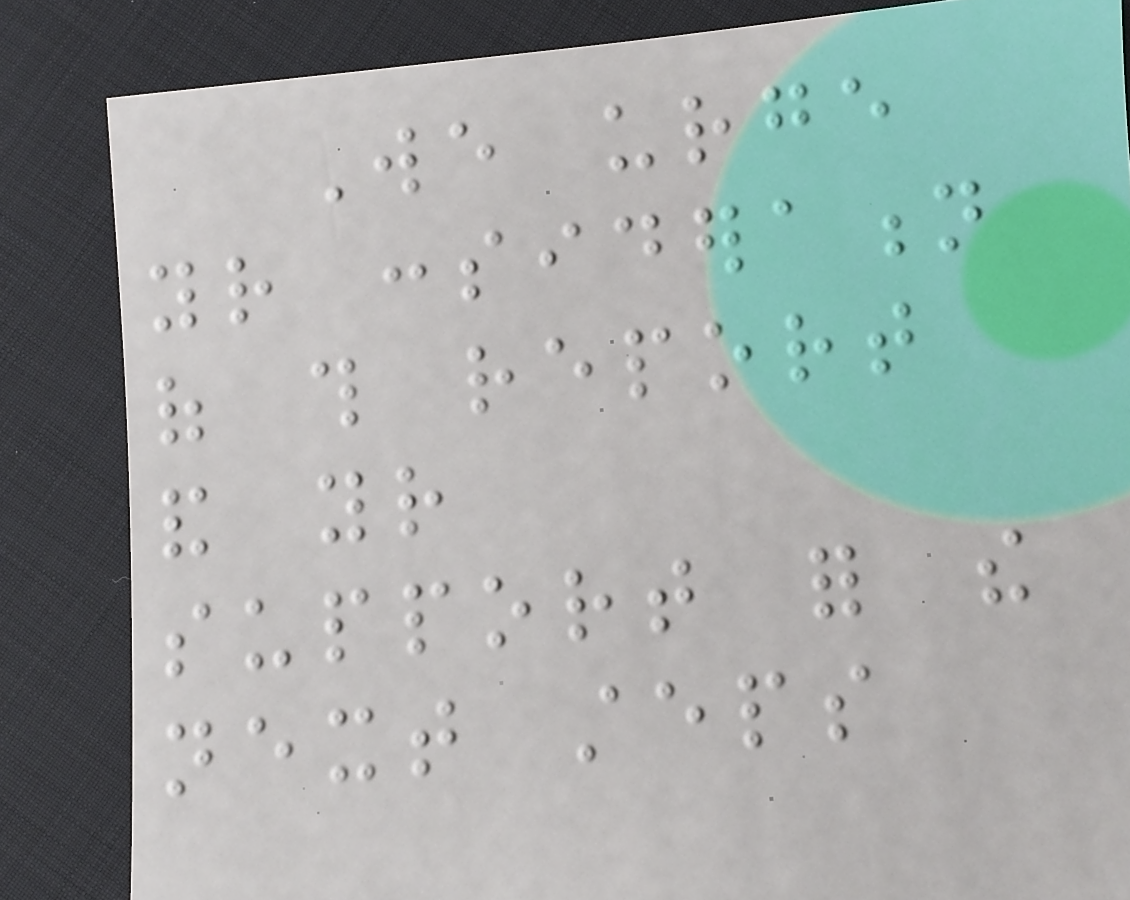We urge
your consideration
of this report
and your
support for the
next steps
